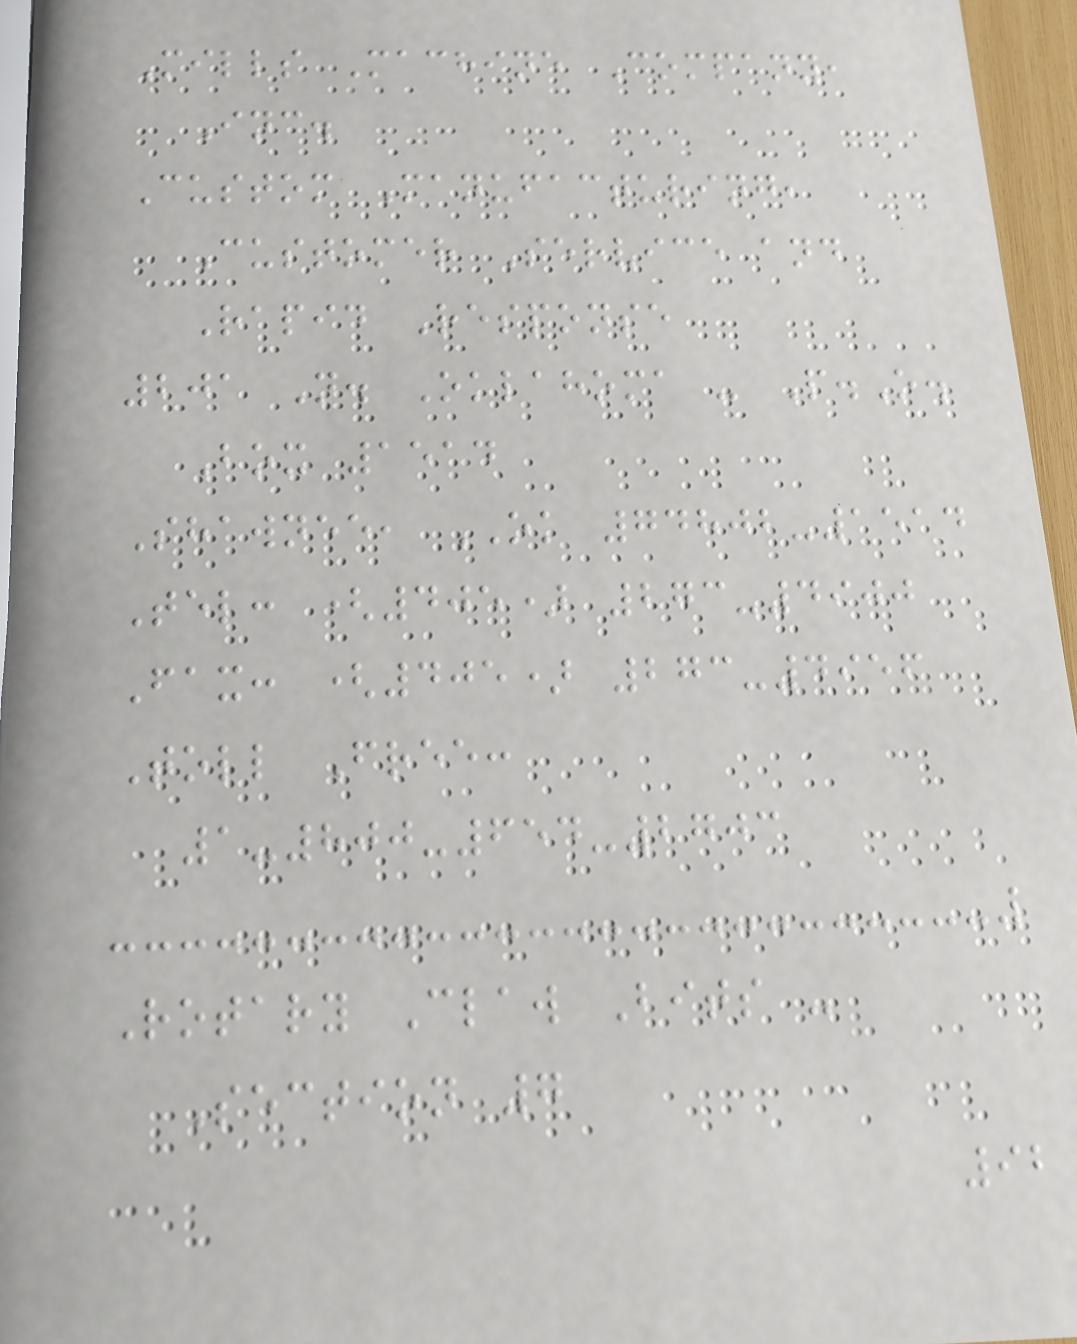Mills Machine Company,
Inc.
Custom Manufacturing,
Customer Service and
Rapid Response
201 N. Oklahoma - P.O.
Box 1514
Shawnee, OK 74802-1514
Tel: (405) 273-4900
Fax: (405) 273-4956
Toll Free:
1-800-654-2703
Rotary Claw Bits -
Section 7
92
